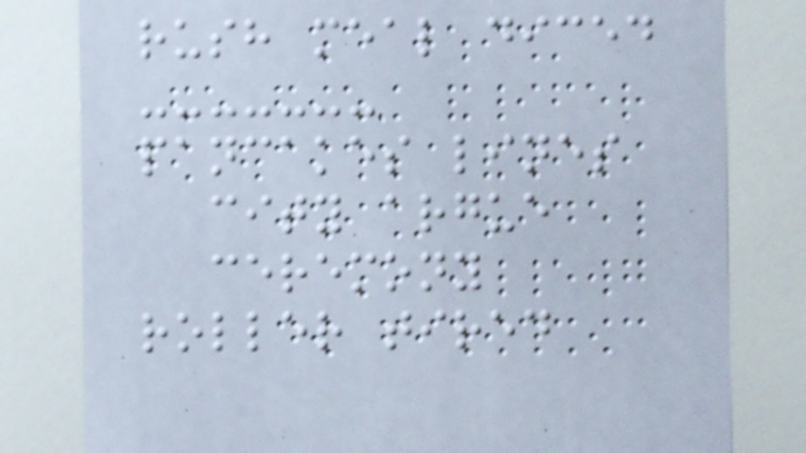rush meal diced
pancakes lines
city argue
ceremony
roller tired
